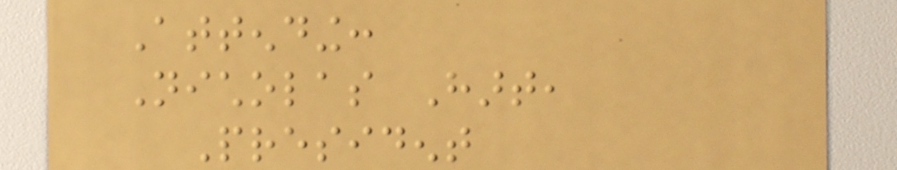Attending:
Nicholas Hart,
President
